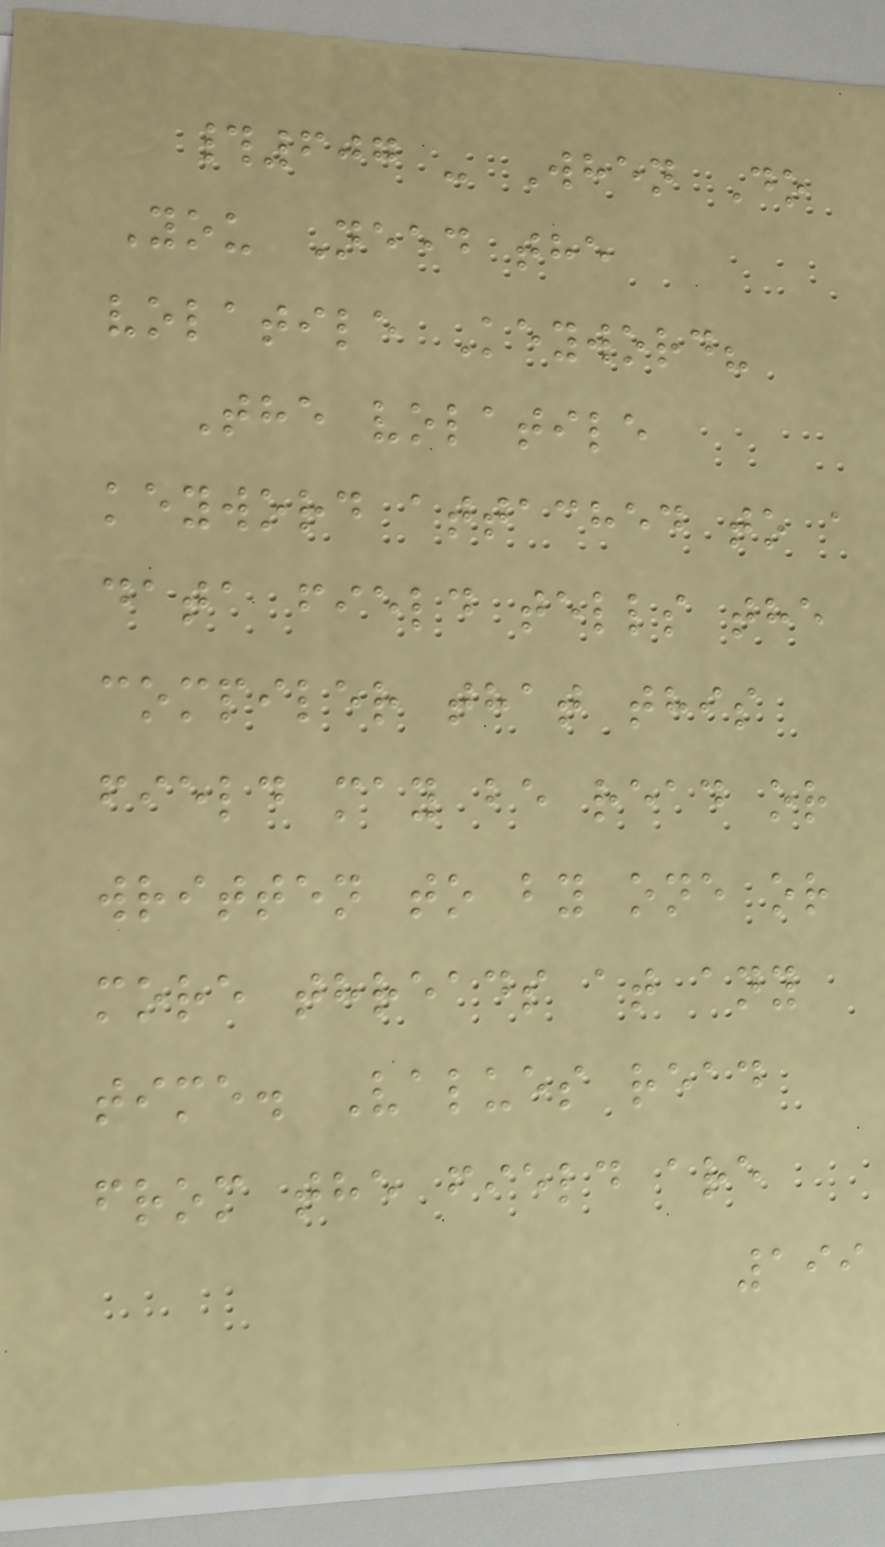#607 - When Do
You Need the
volatile Keyword?
The volatile
keyword attached to a
data field tells the
compiler that this
field may be read or
written to by one or
more threads at any
time. Values read
from the field are
199
